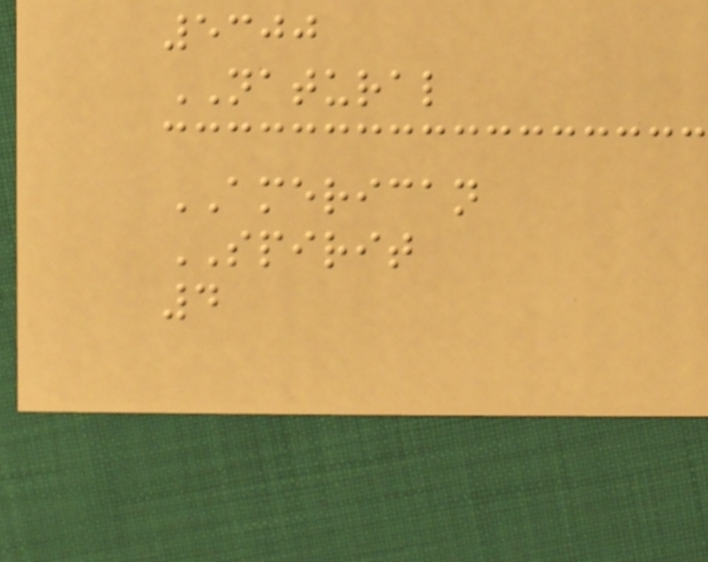5300
NATURAL
AMERICAN
SPIRIT
4
